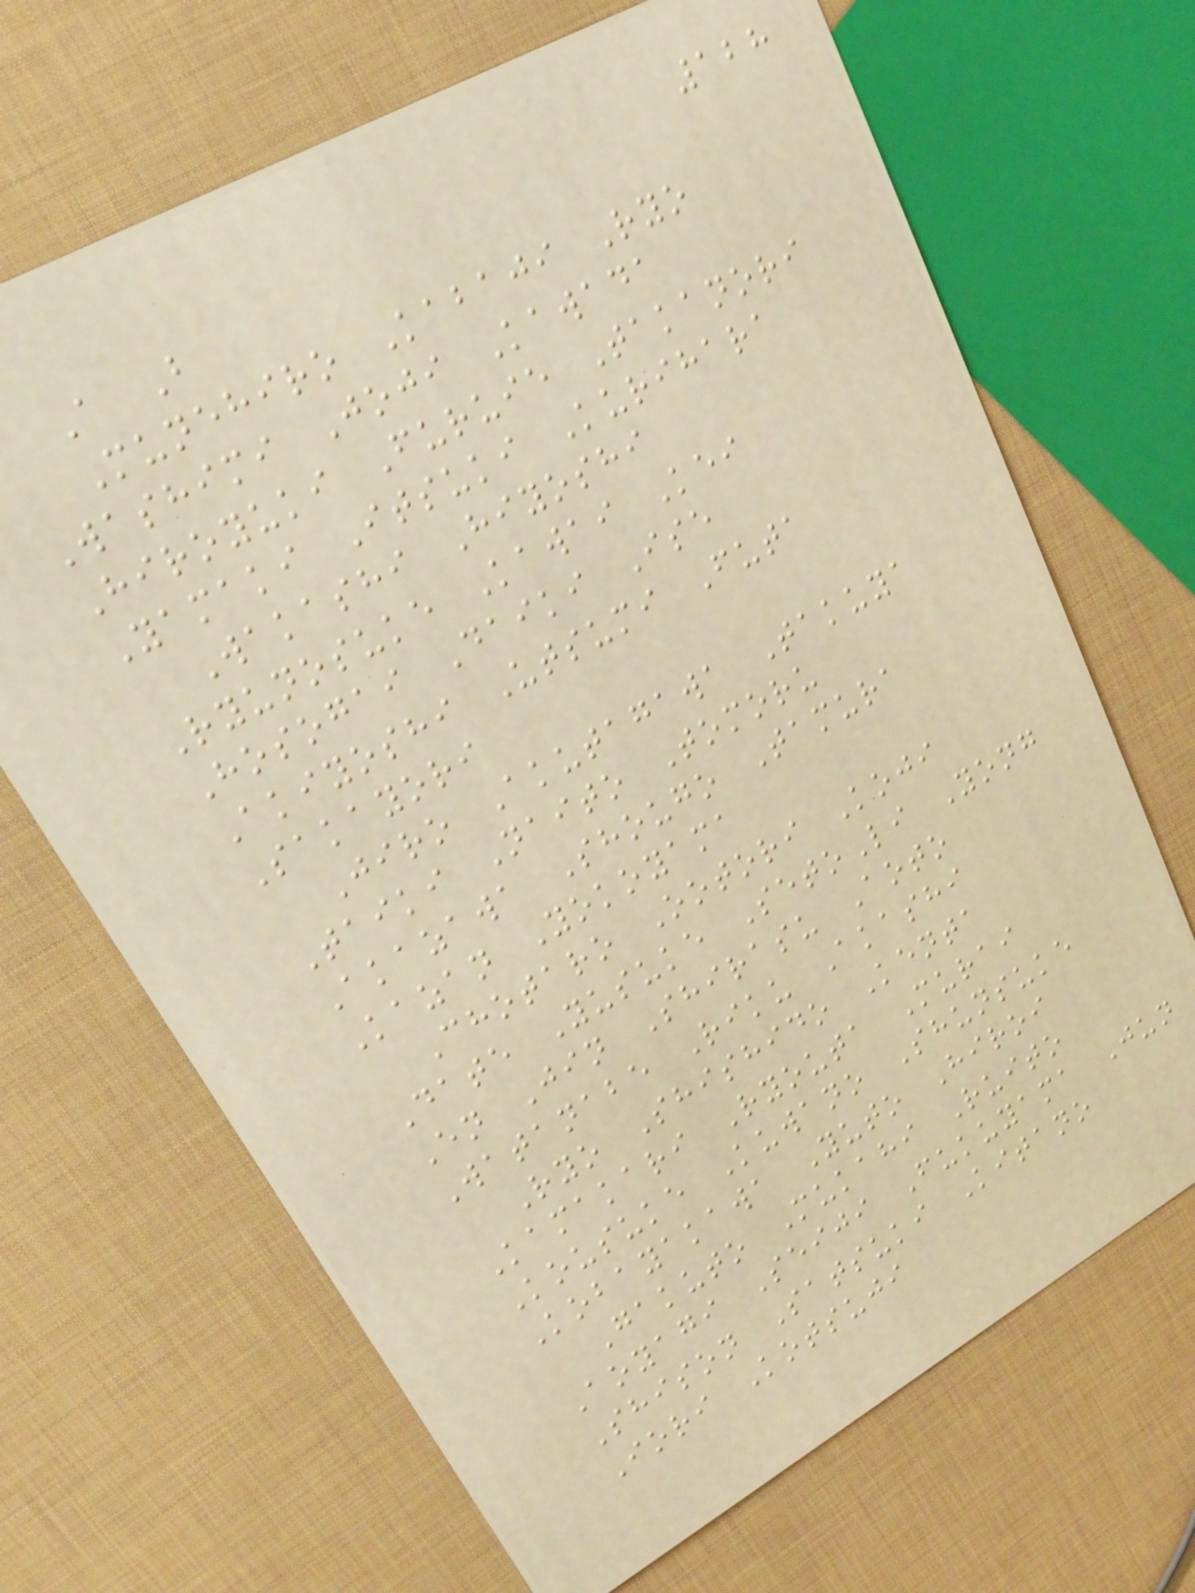128
A B
Munehiro Kabaji Ryo
Washimi Joji Kawada
Hiroyuki Furuie Takanori
Yamaki Itsuki Kurihara
Wakashi Hiyoshi
Ryunosuke Kawai Kei
Hosogai Daiki Ise
Akiyoshi Utsumi Futa
Sakayori
Jiro Akutagawa Takuya
Taiki Naito Tomoru
Akazawa Shougo Tamura
Kazan Yokoyama
Chotaro Ootori Koji
Date Yusuke SetoLi Yong
En Jin Shirasu Aoto
Watanabe Riku Akashi
Ryo Shishido Kenta
Kamakari Ryouta Murai
Kousuke Kuwano Shunsuke
Kobayakawa Yuto Hiroi
Gakuto Mukahi Ruito
Aoyagi Seiji Fukuyama Jun
Shison Satsuki Kitano
Iori Kotsuji
